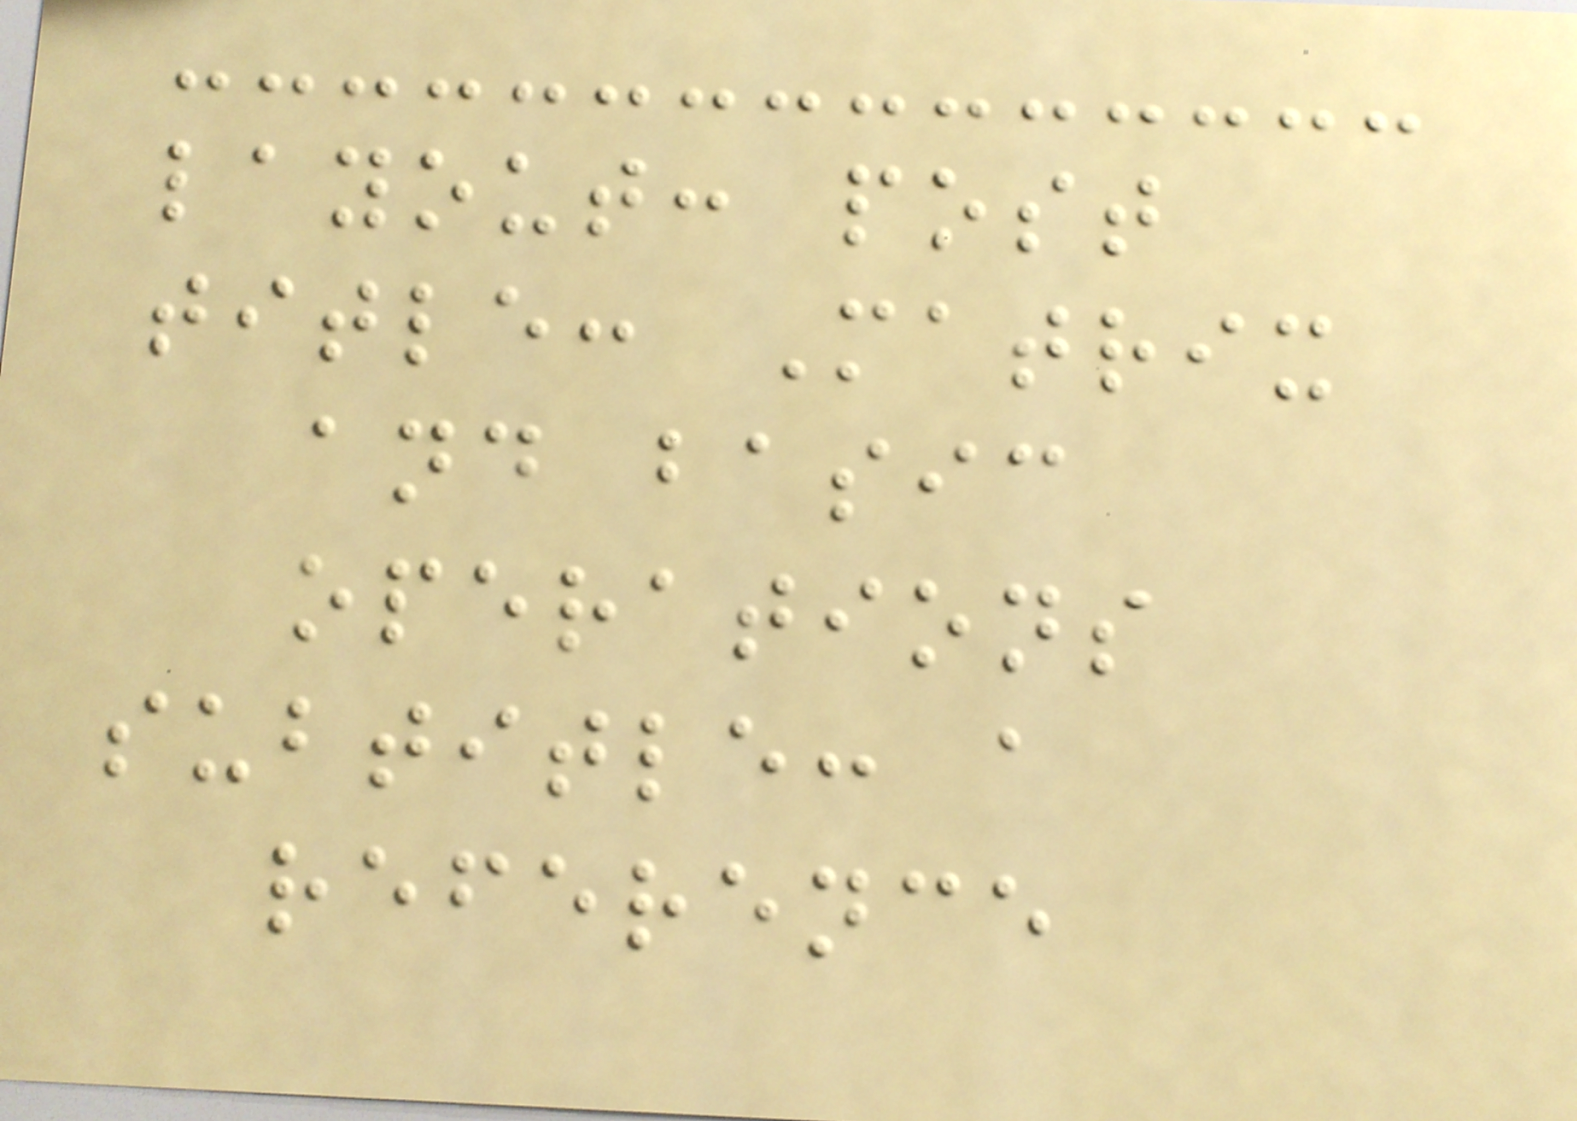layout: post
title: Matrix
and basic
operations
subtitle: a
reference
